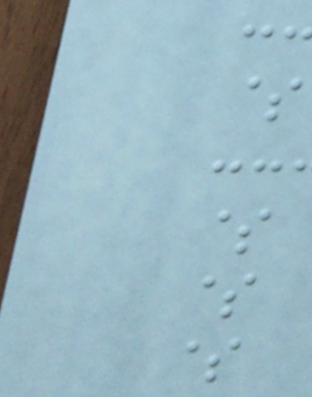$
$
$
$
